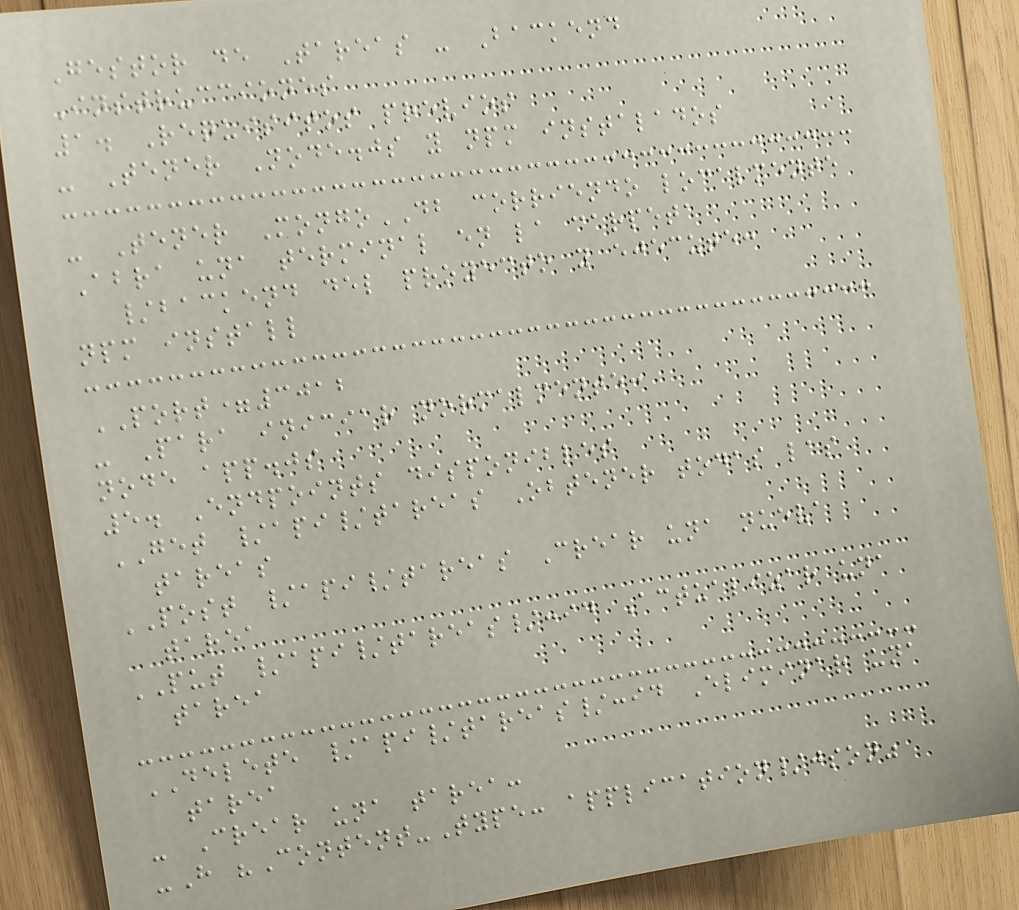Gestor de Tareas - Backend
Instrucciones
1. Requisitos previos
- Tener Node.js y npm instalados
- Tener MongoDB corriendo localmente
Abra una terminal en la carpeta
/backend del proyecto y ejecute:
npm install
PORT=3012
- Para iniciar normalmente:
node app.js
5. Endpoints disponibles
GET /api/tareas Obtener todas las
tareas
POST /api/tareas Crear una nueva
tarea
PUT /api/tareas/:id Actualizar una
tarea
DELETE /api/tareas/:id Eliminar una
tarea
- Crear una tarea:
-H "Content-Type: application/json"
